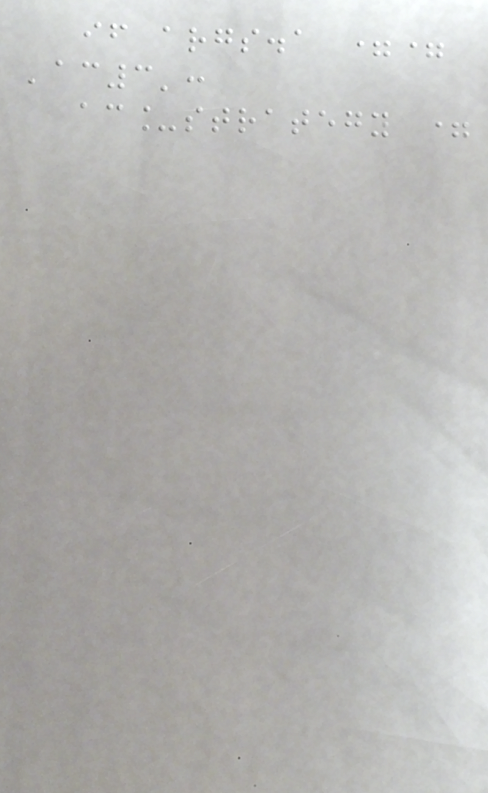if args.a ==
'ac3':
ac_strategy =
